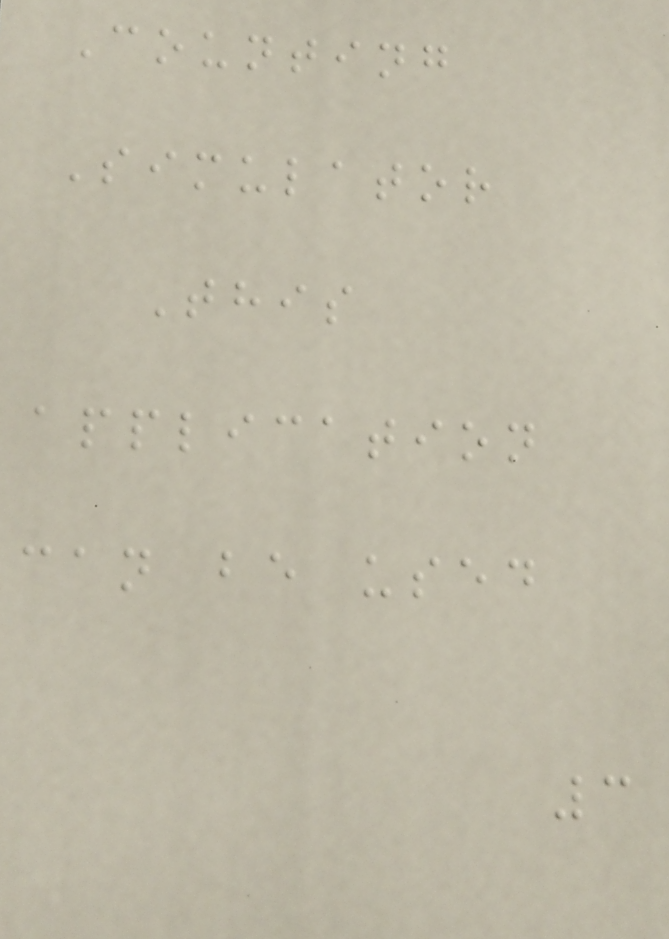Counting
Simulator
This
application
can be used
3
